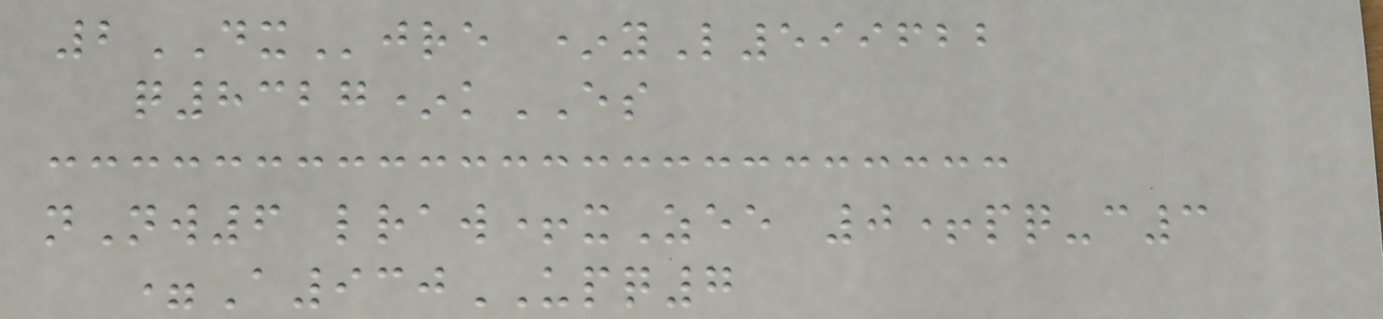2DXjre *yL599622
q8327*kES
nNw6 lraw+xZee 0+pq-c3
=A930UPQ7
